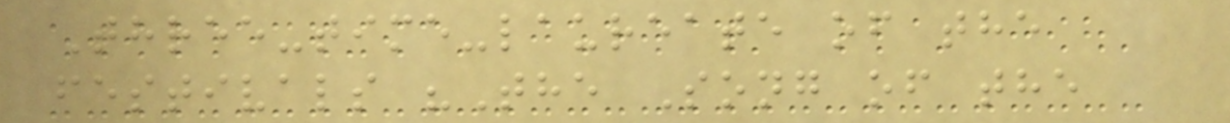Three-time-laureate of the
festivals "The Song of the
